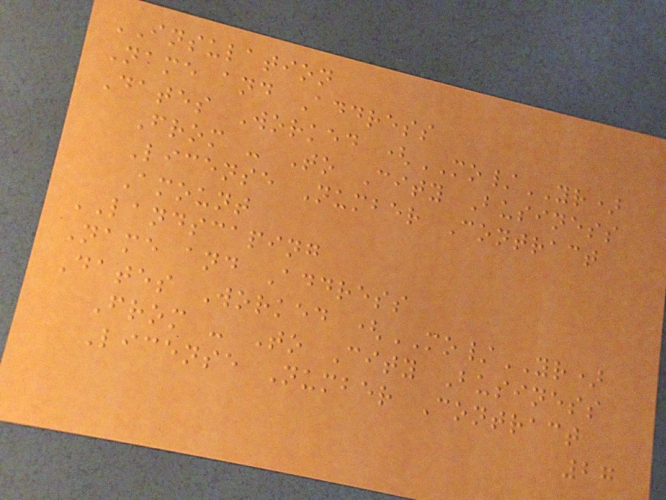INSULATION
Name and Address
Dates Worked (MO/YR)
From - To City Business
License Number Contract
Amount
LANDSCAPING
Name and Address
Dates Worked (MO/YR)
From - To City Business
License Number Contract
27
